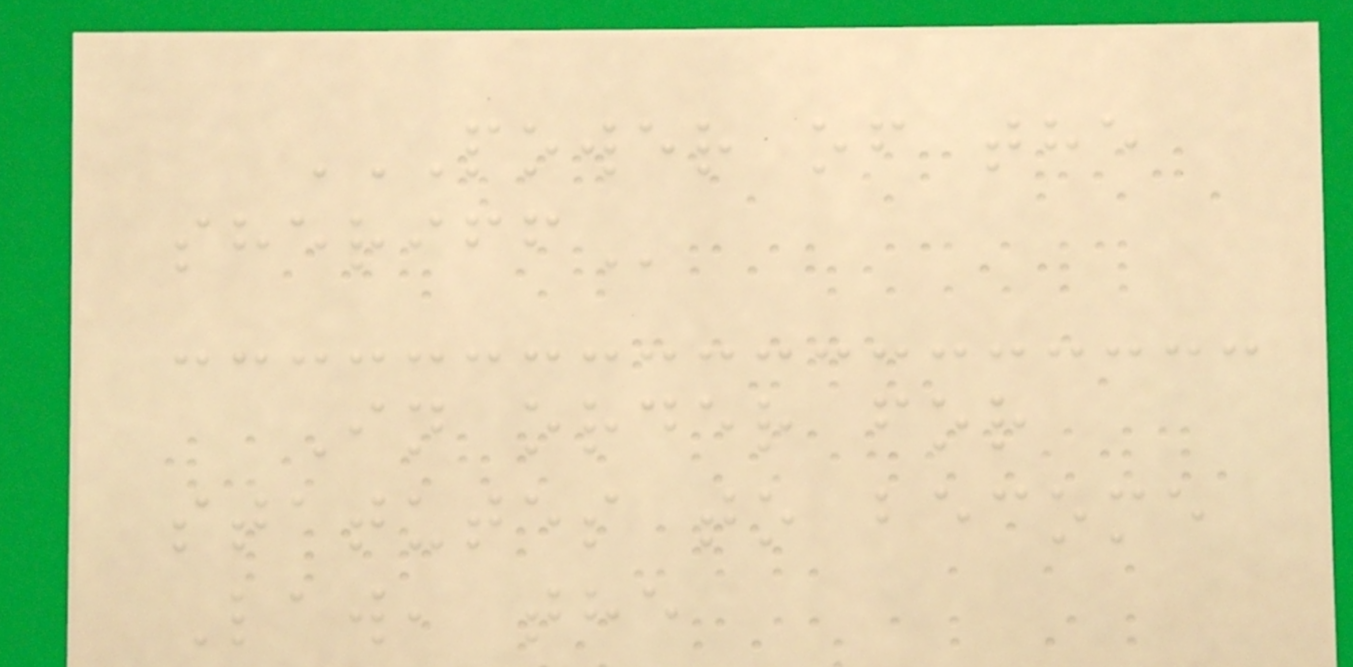POWER OF THE
SHERIFF
In order for
statutes to become
Law, the
